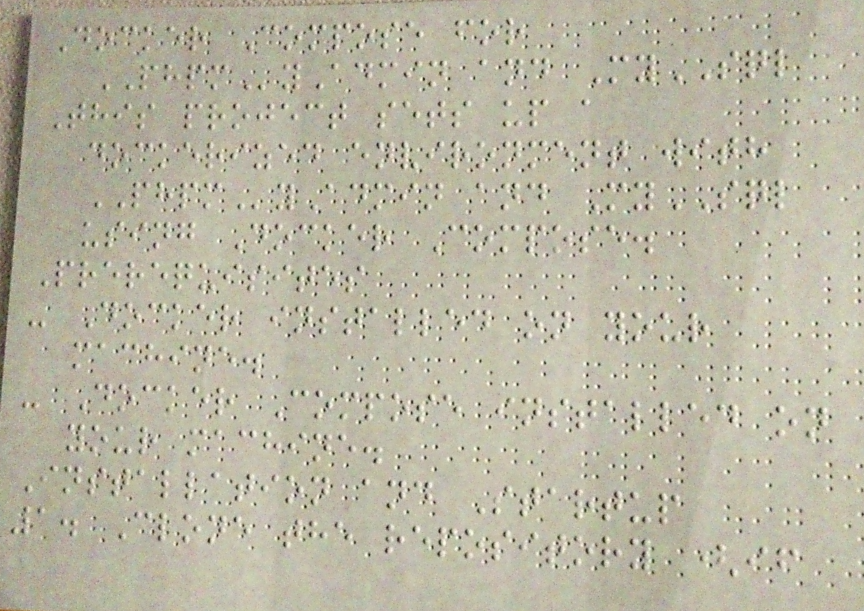Docker Compose for
PHPMyAdmin and MySQL
This project sets up a
dockerized environment with
PHPMyAdmin and MySQL
using Docker Compose.
Prerequisites
- Docker installed on your
machine.
- Docker Compose installed on
your machine.
Installation and Startup
1. Clone the repository (if
